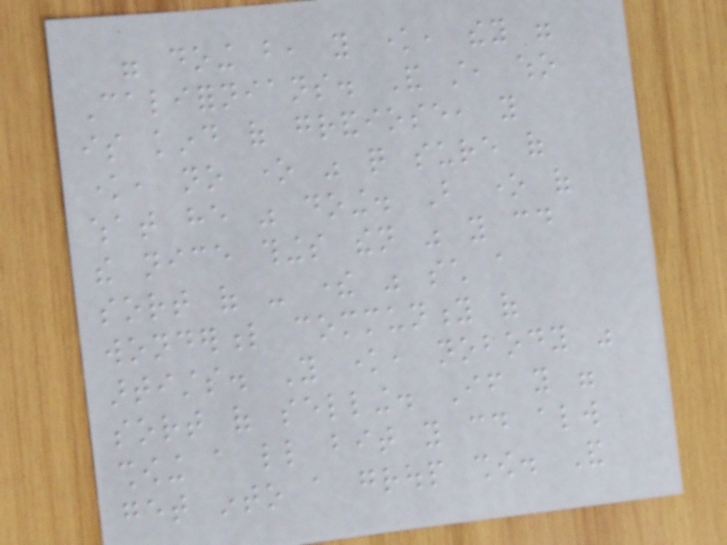were doing but, you know, they were
Californians. And still, who
is kind of grandiose, you
know, no one was quite sure of
what he was doing. But one of
the nice things then was you could
sort of - there was such a
wonderful community of
artists. You know, nobody was
sort of selling. If you were
showing a little bit you could always
get into a group show. And
